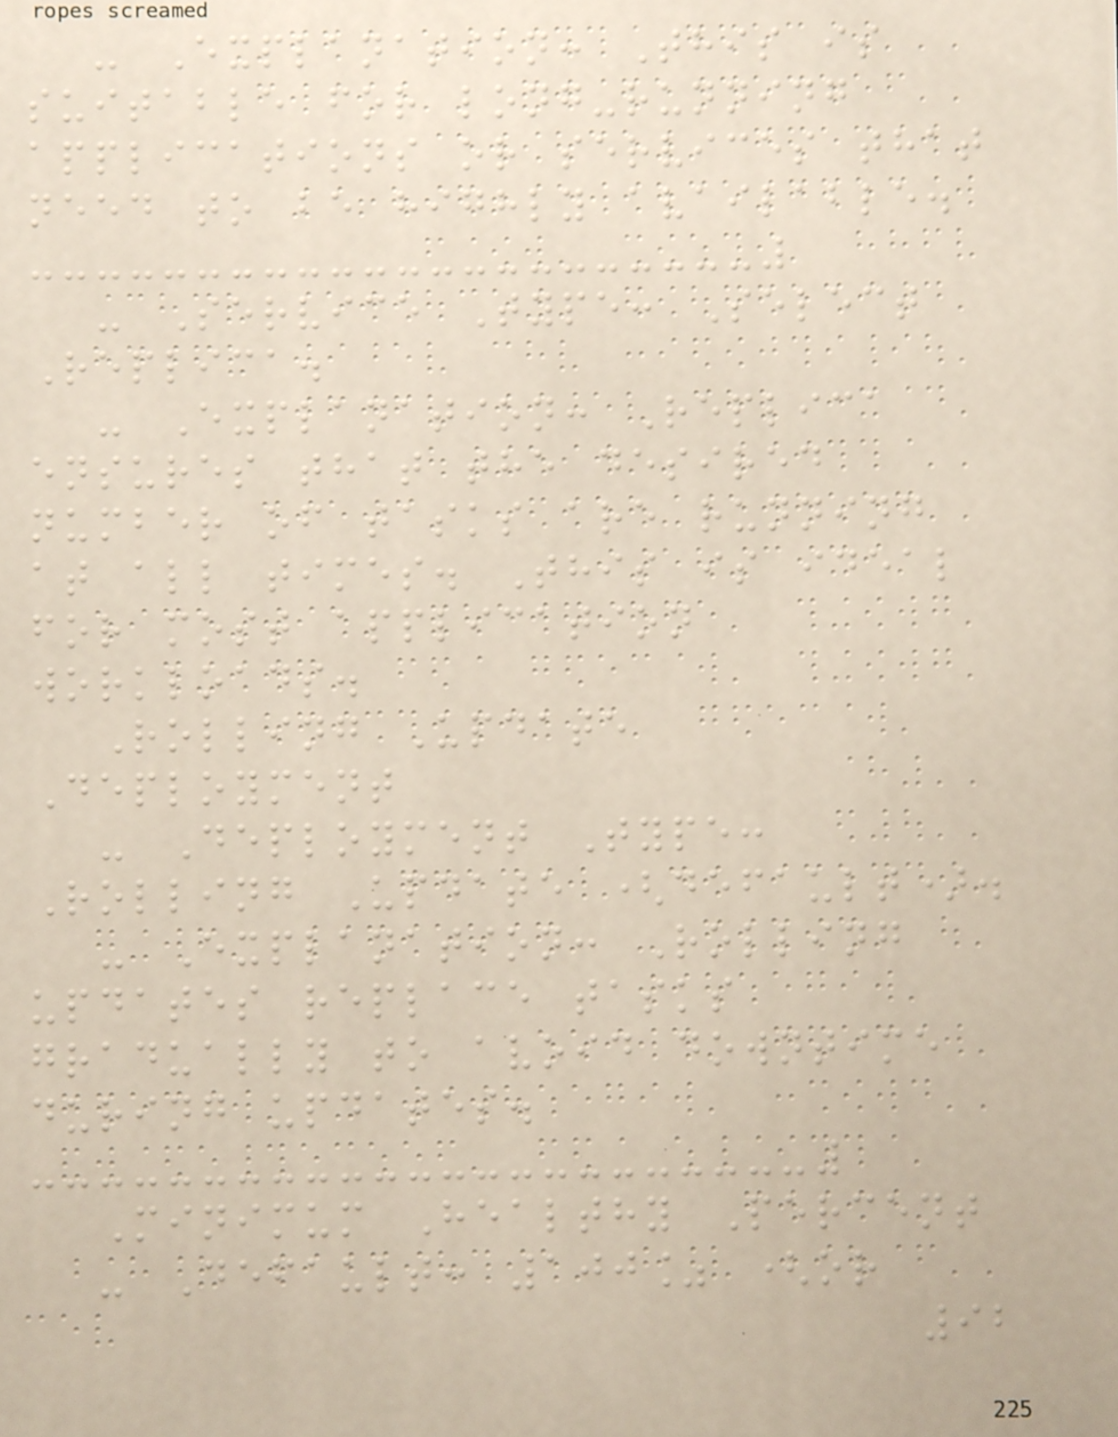- Explanation: This is
suitable for long-running
applications or services that
need to be highly available.
- Service Type: Select
Replica.
- Explanation: Replica
ensures that the desired
number of tasks are running
at all times. This is ideal
for most application
workloads.
Rolling Update
Deployment
- Deployment Type:
Rolling Update (default).
- Explanation: Rolling
updates replace tasks
gradually to avoid downtime
during updates.
Minimum Healthy Percent
- Default: 100% (or
92
